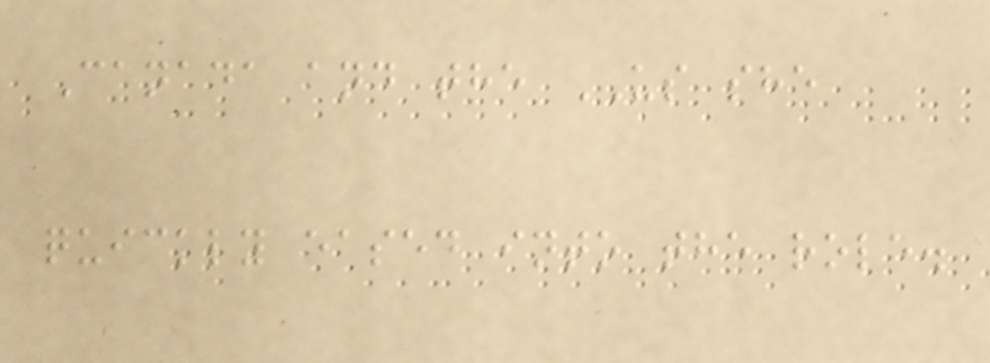Canada and the US she
quickly eased into the role.
